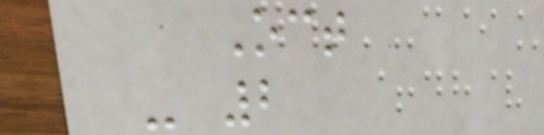Oct
- 2
